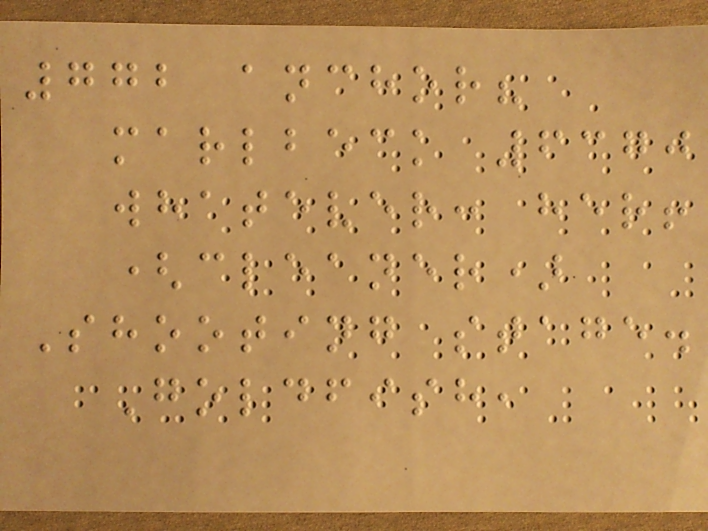772 anchor?
marlbeck 6370
whatever: her!
(cleaner)
Shooting stage.
Goldfish,
